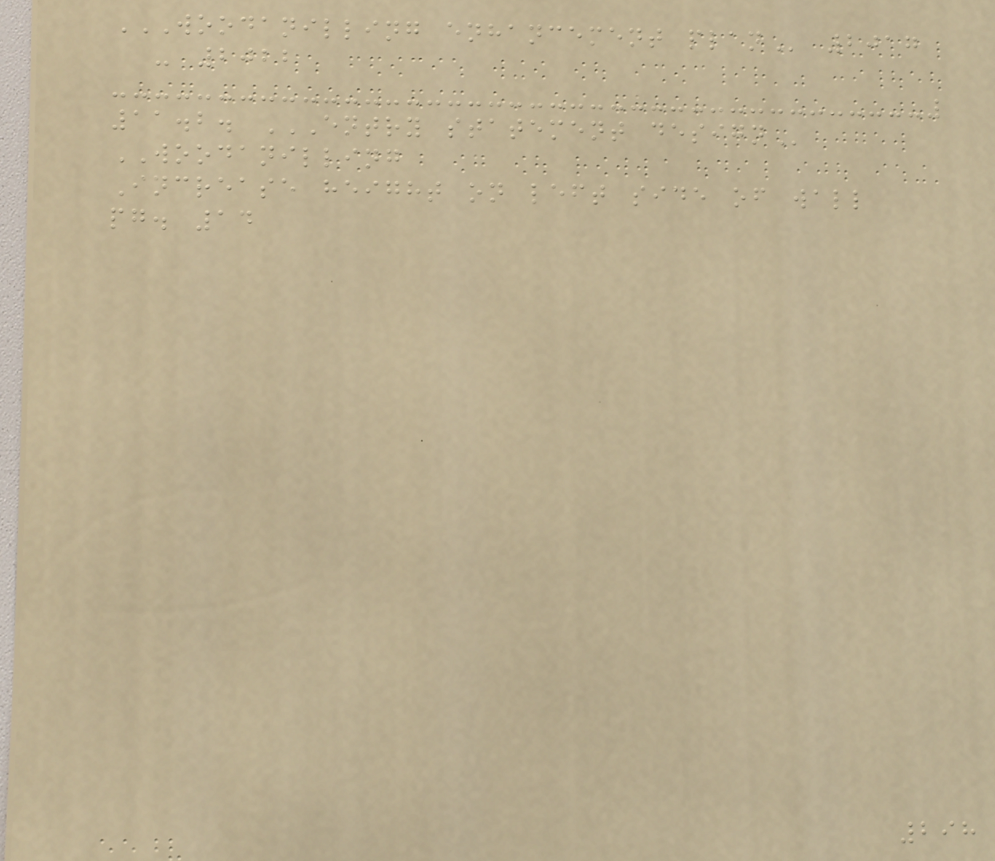WOODANILLING ENHANCEMENT PLAN 2017
- 2022
11.2. ENTRY STATEMENT DESIGN
WOODANILLING
Increase height on left side of wall
pg. 14
298
